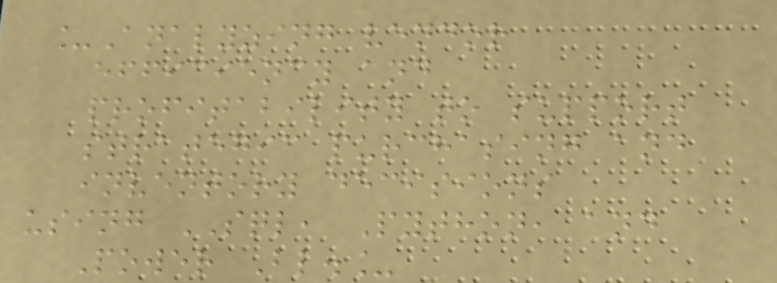_Analyzing vendor
efficiency and
profitability to support
strategic purchasing and
inventory decisions
using SQL, Python, and
Power Bl._
